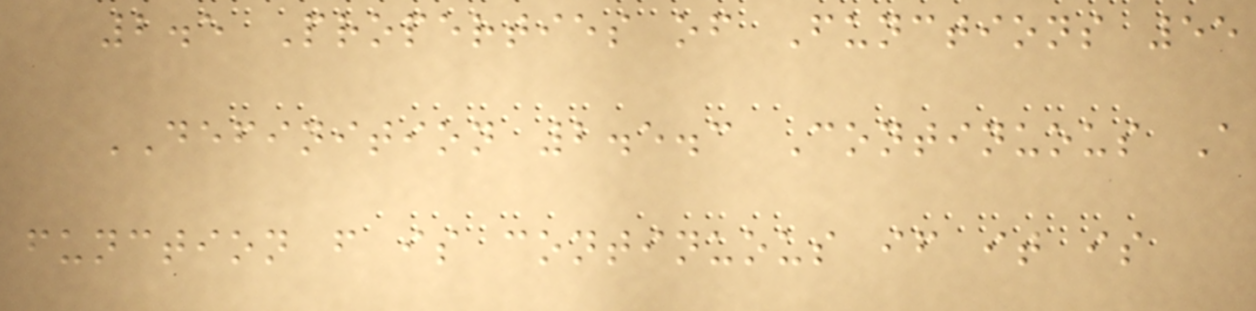2.5 Properties of Functions 55
DEFINITION 2.5.3 Continuous A
function f is continuous if it is
